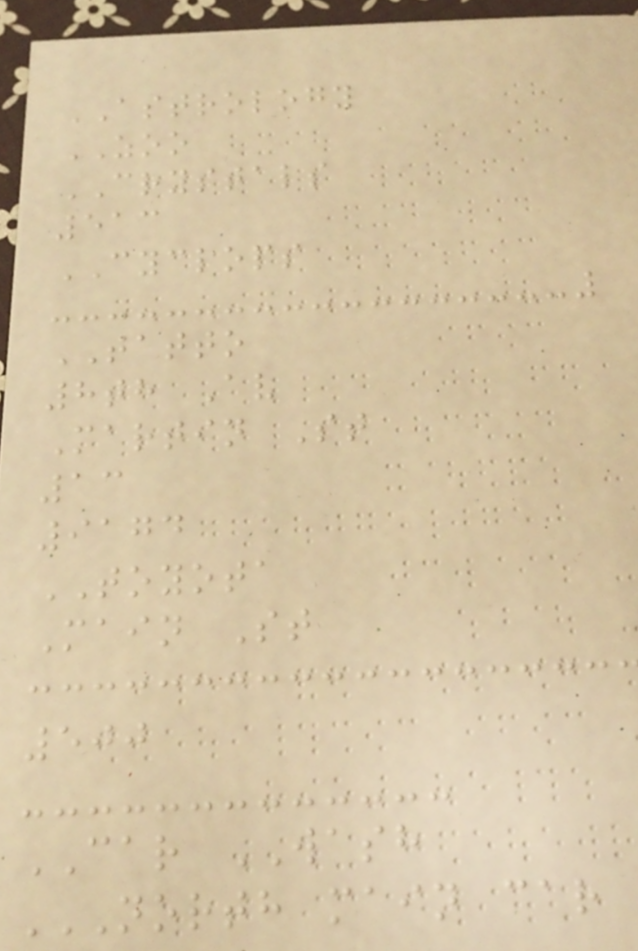ASTROLOGY
ZOO
CRYSTALS
513
CYCLOPS
TATTO
8th Av
Martin St
13
9174
TOYOTA
Main St
500
CAR WASH
NORTH MAIN CAR
